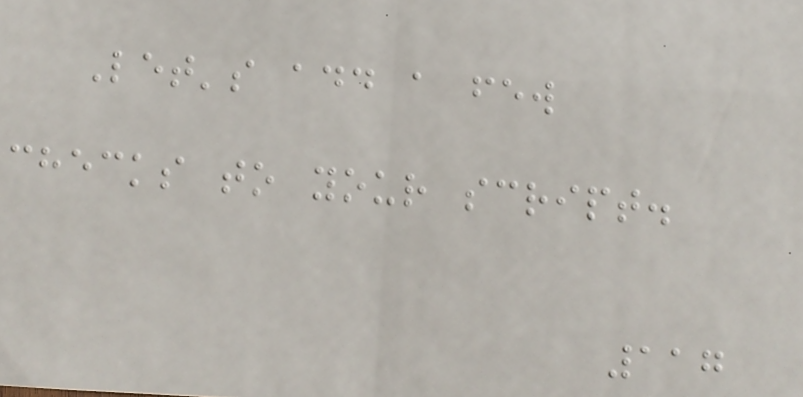Let's add a few
checks to your script.
117
